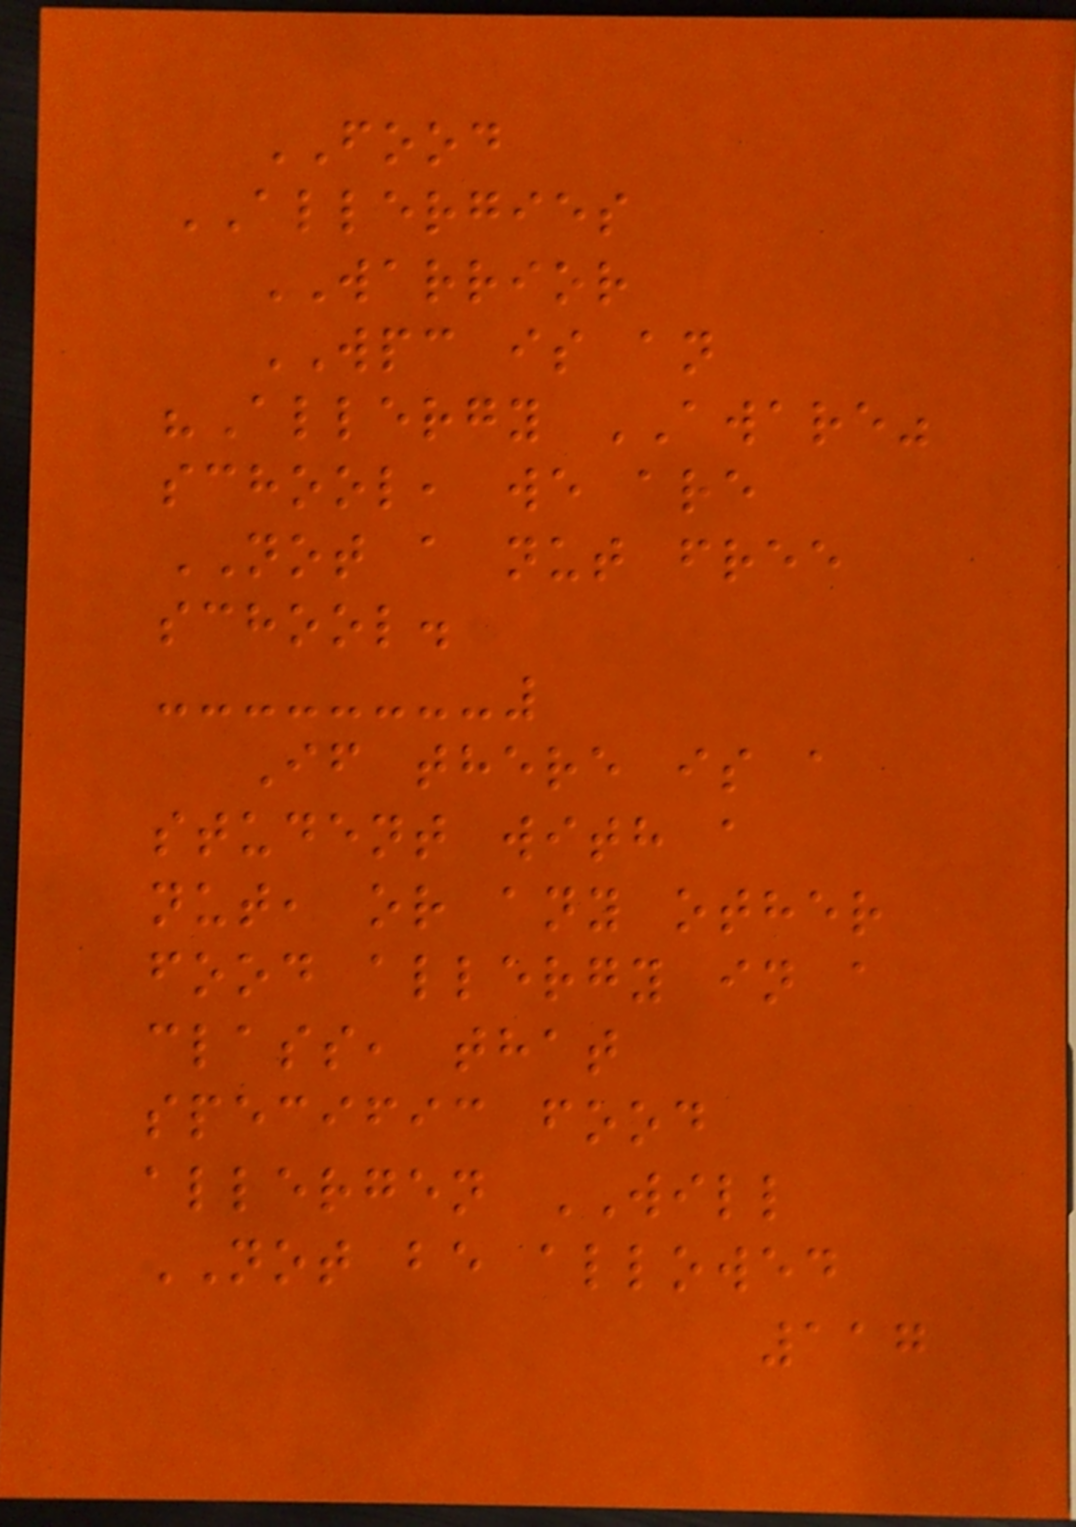FOOD
ALLERGIES
WARRIOR
WPC is an
"Allergy AWARE"
school, we are
NOT a nut free
school.
If there is a
student with a
nut, or any other
food allergy in a
class, that
specific food
allergen WILL
NOT be allowed
117
